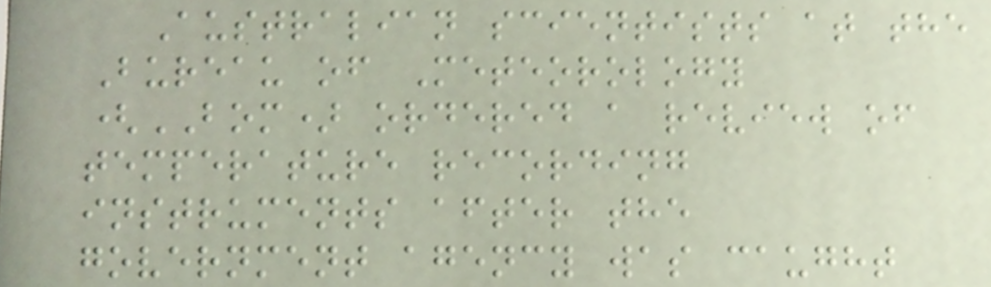Australian scientists at the
Bureau of Meteorology
(BOM) ordered a review of
temperature recording
instruments after the
government agency was caught
